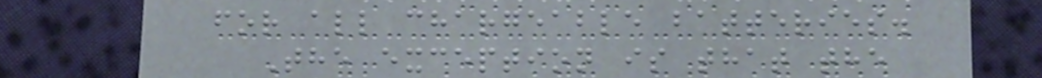for all chargeable batteries.
The exception is that the
